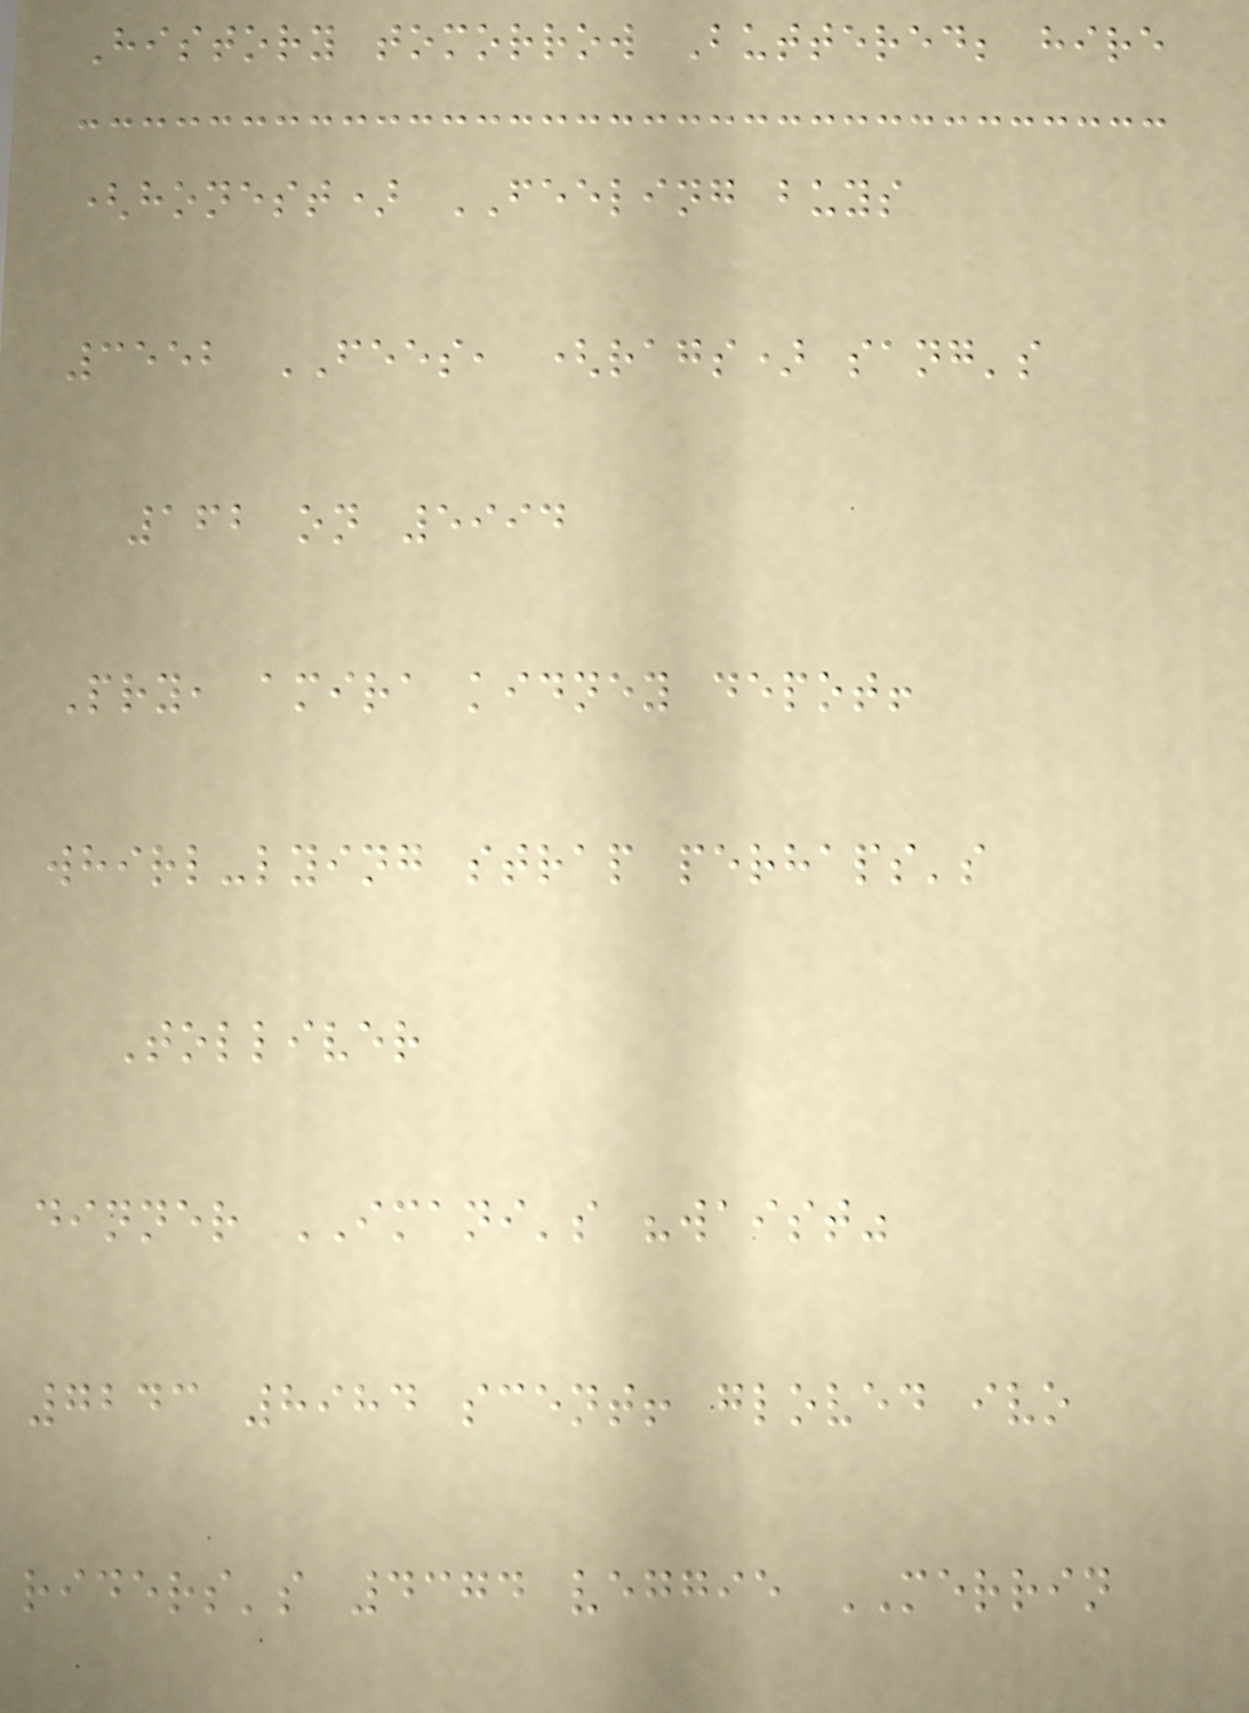History tomorrow Buttered; hire
(honest) FEELING buys
3552 FEES, (rags) sang's
162 on 5994
Pry, amira kidney depot!
whirl-lying strap perhaps's
Tolliver
dinner IMANI's "waist"
7243 8984 scent! gloved ivo
riders's 4374 veggie MERRIN
